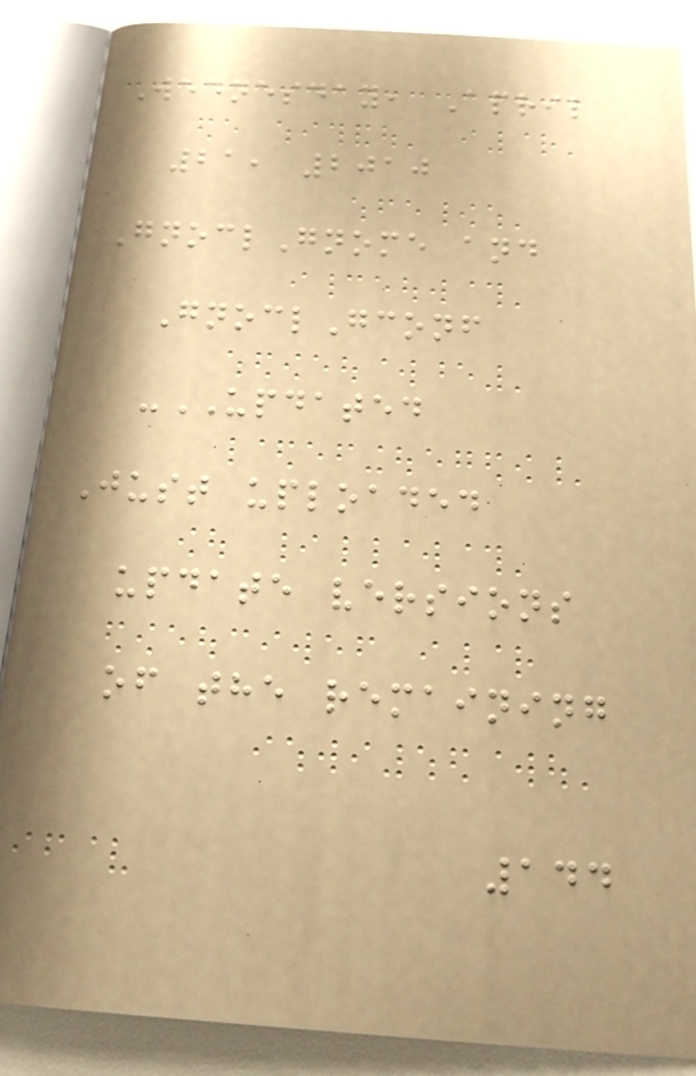Wednesday, April
21, 2010
GnoclGnome and
GnoclGconf
-UPDATED
Just uploaded
update versions
of the remaining
144
